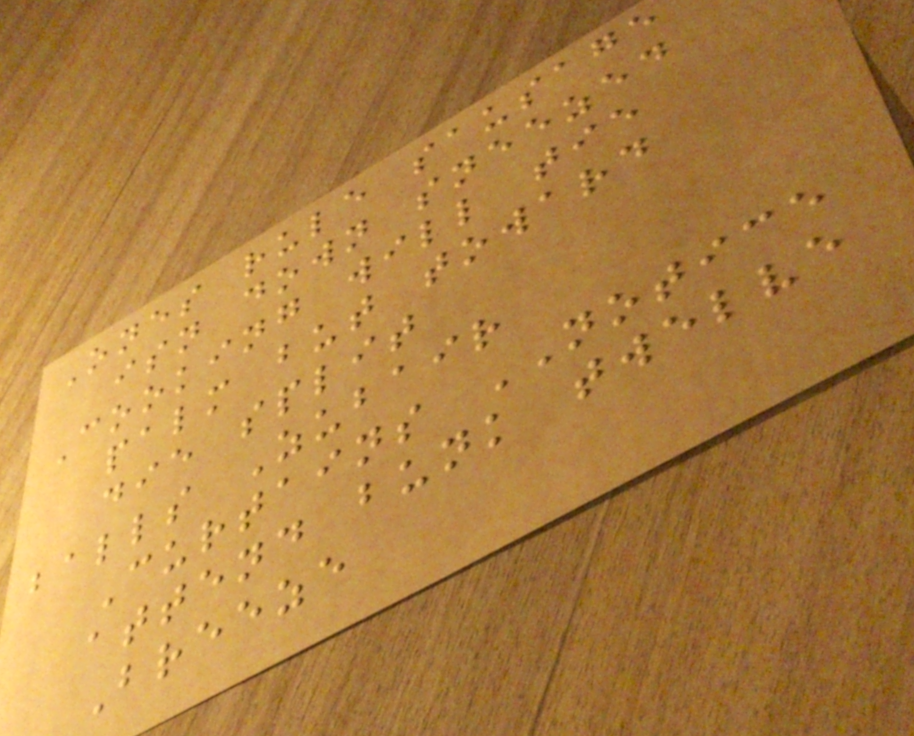Ones rule sausage
isn down sneezed
Cooking will tie
palm but toward
die split
balls Zubair
Curtains NOTICE
attend bunk twelve
Breeze
